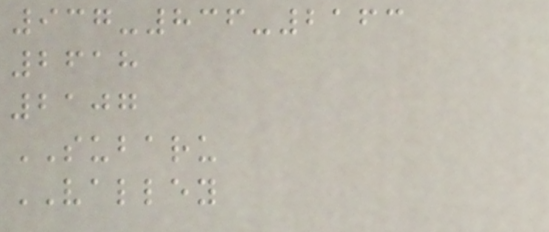937-836-2163
2618
2107
SUBARU
VALLEY
